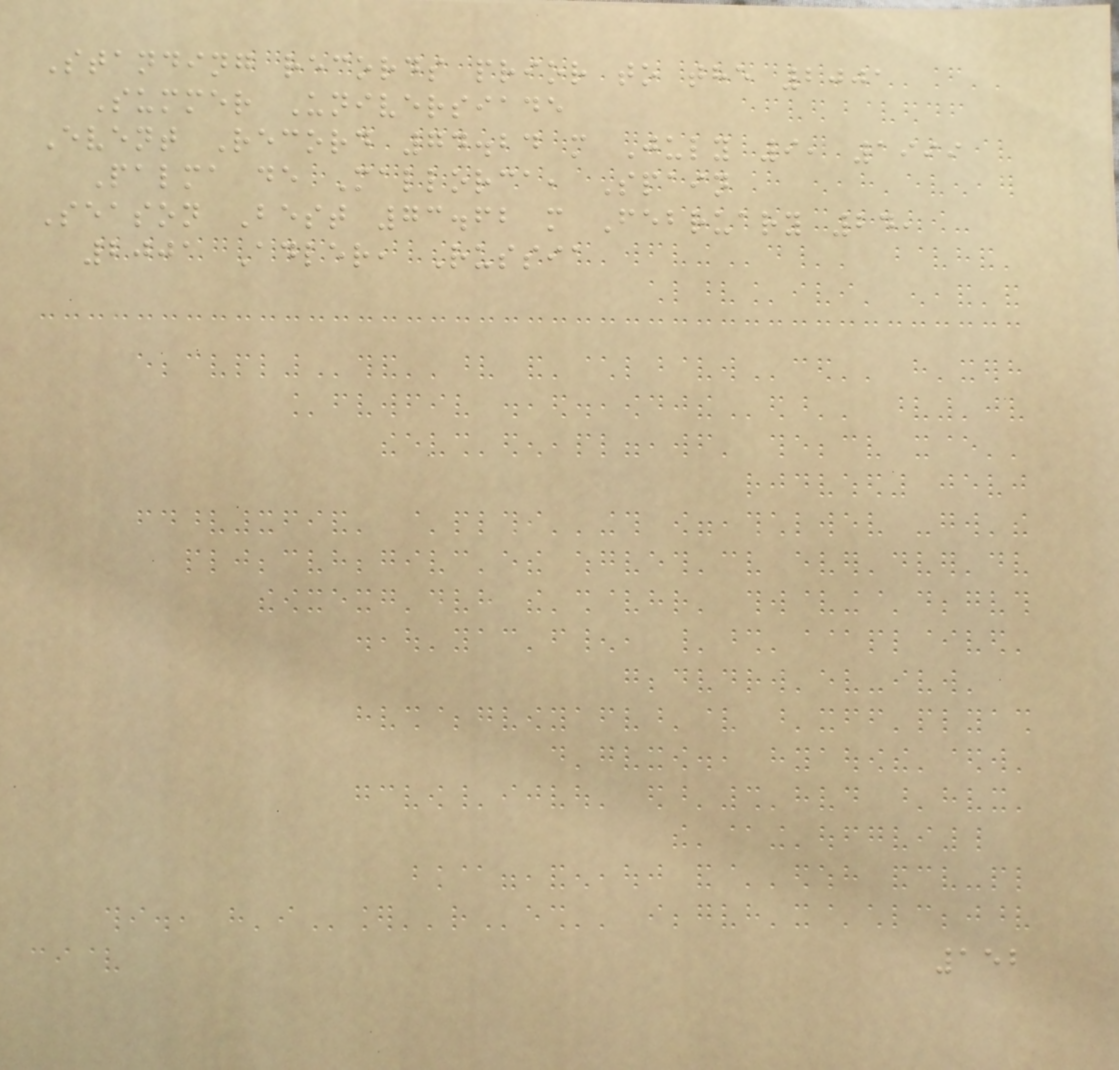Standing records prior to the 2001
Summer Universiade
Event Record 74.24 m July 9, 1999
Palma de Mallorca, Spain
Season Best 73.62 m February 24,
2001 Adler, Russia
152
